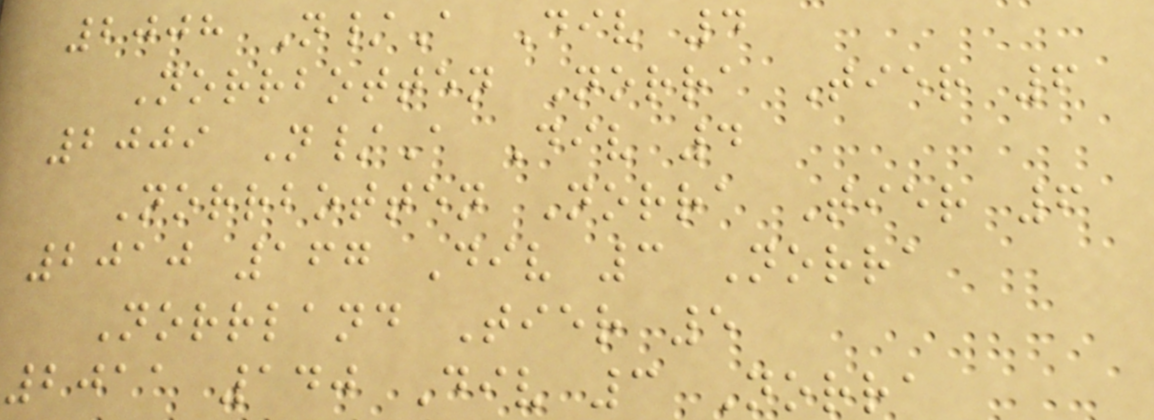2008 N/A Div 4
Norrbotten Norra Tier 6
2009 N/A Div 4
Norrbotten Norra Tier 6
2010 167 Div 3 Norra
Norrland Tier 5
2011 140 Div 3 Norra
